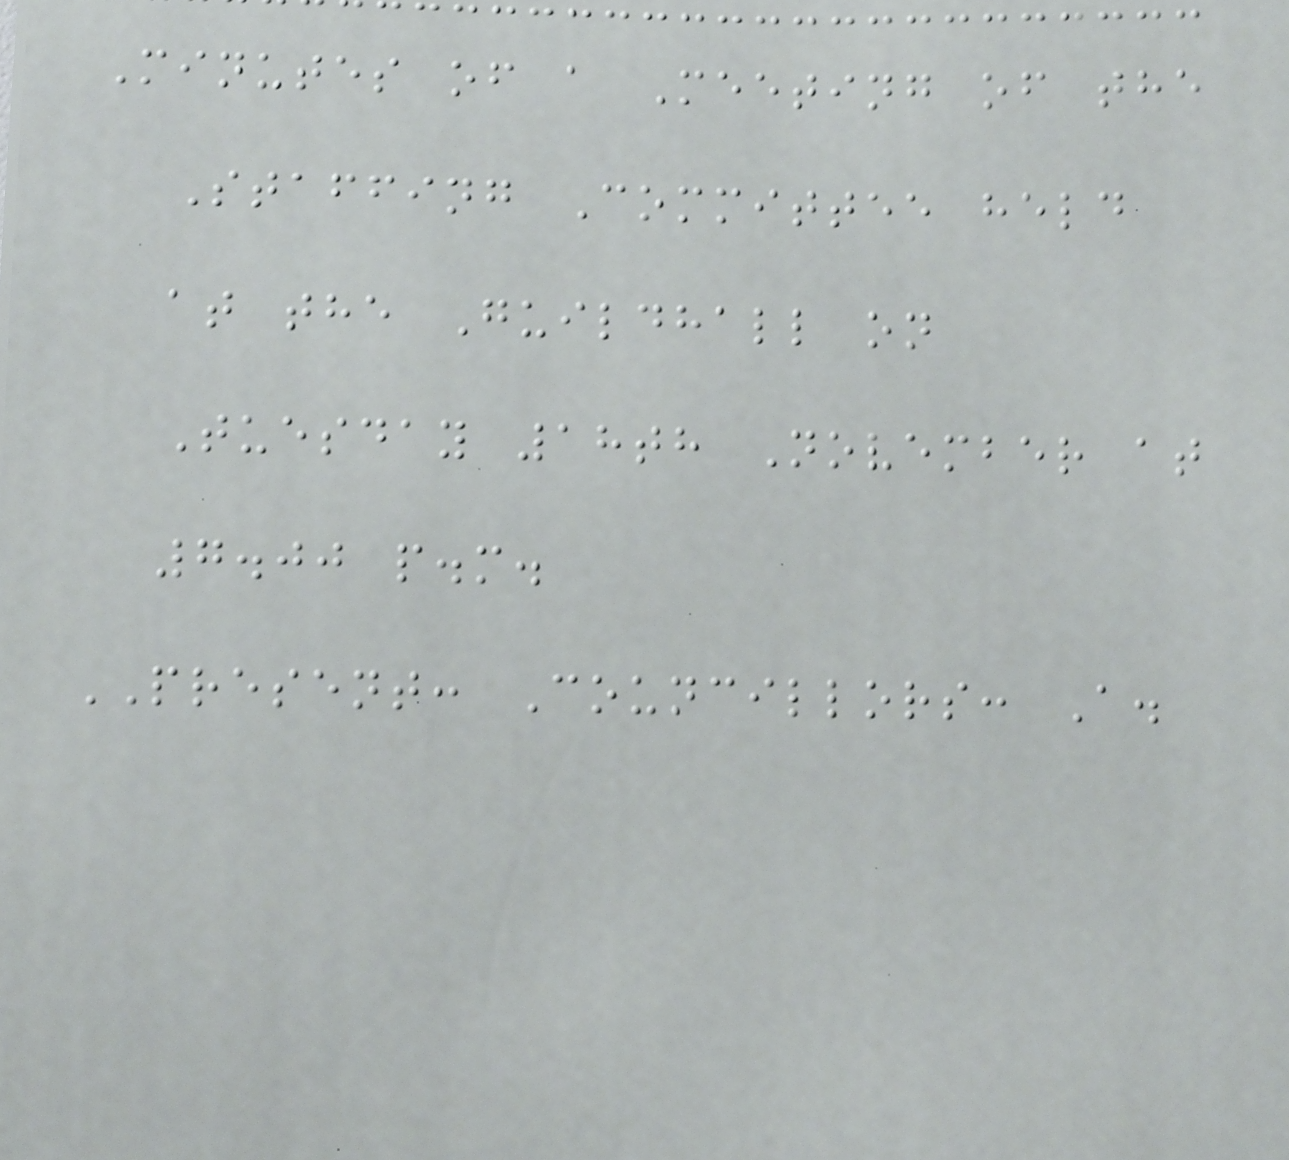Minutes of a Meeting of the
Staffing Committee held
at the Guildhall on
Tuesday 18th November at
7.00 p.m.
PRESENT: Councillors: A.
